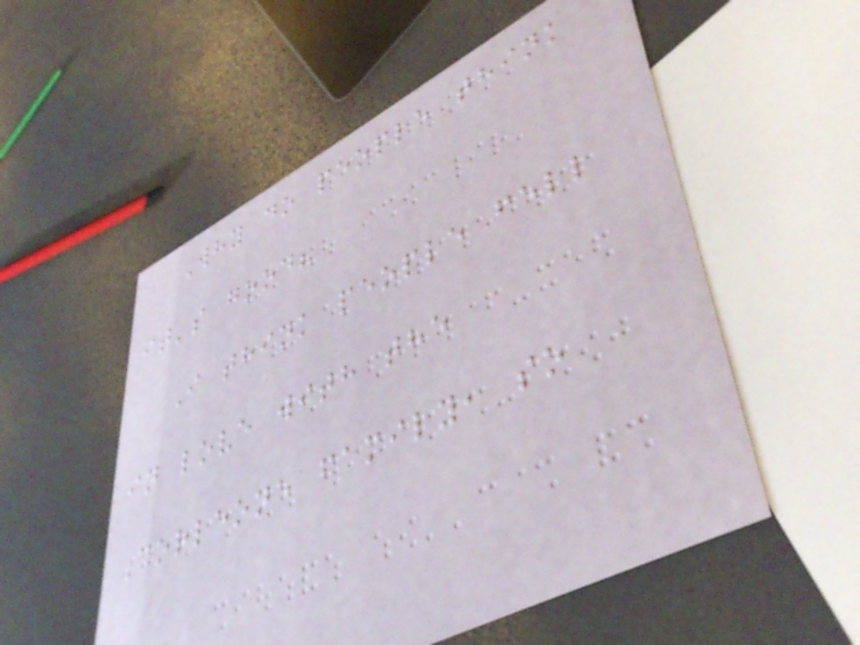Why do people think
it's good?
I think people fell
in love with the
Corleone family, so
